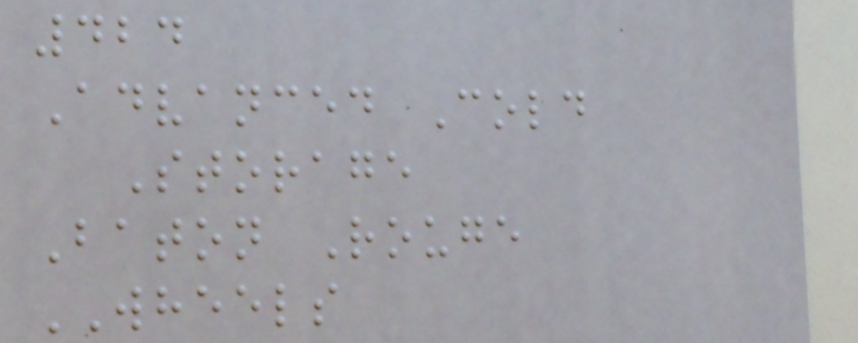424
Advanced Cold
Storage
Baton Rouge
WHEELS
